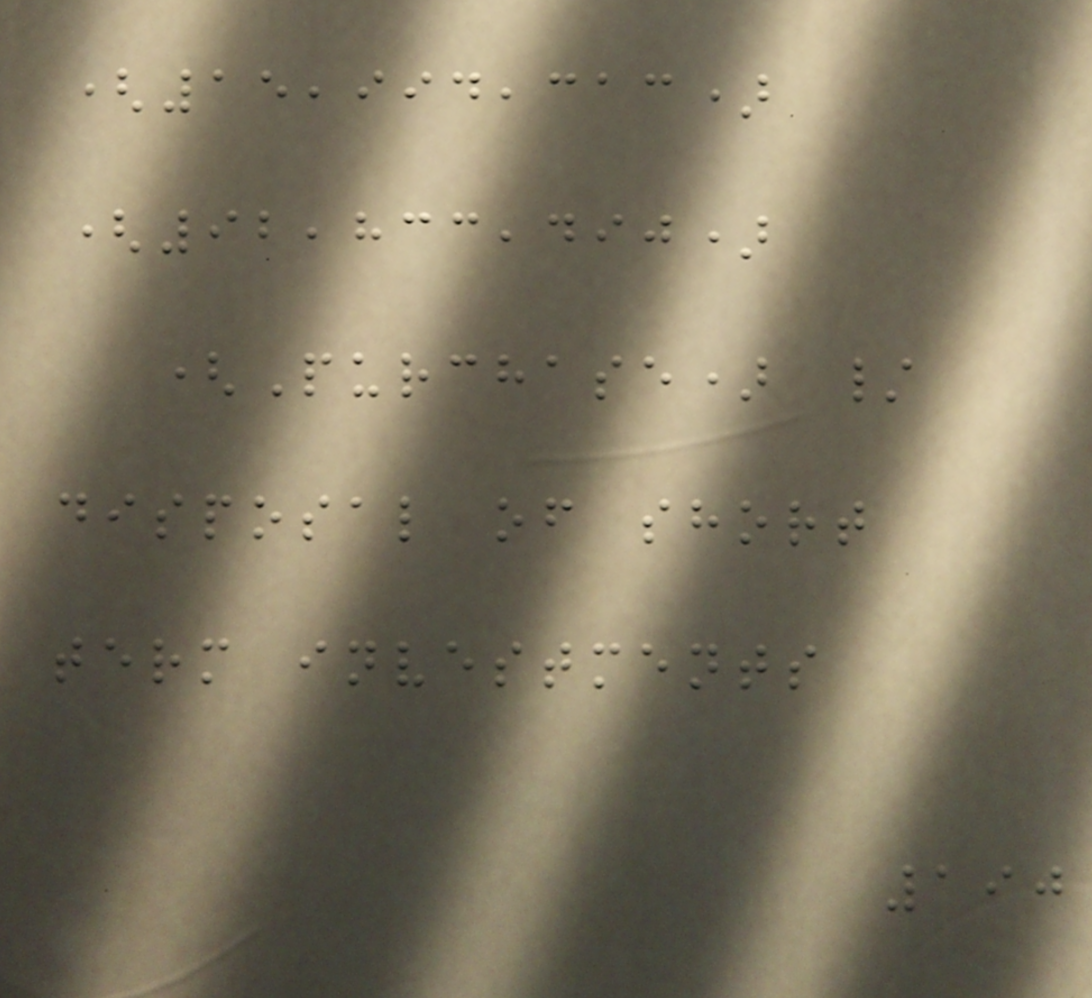(15,994,313)
(92,833,490)
(Purchase) /
disposal of short
term investments
190
